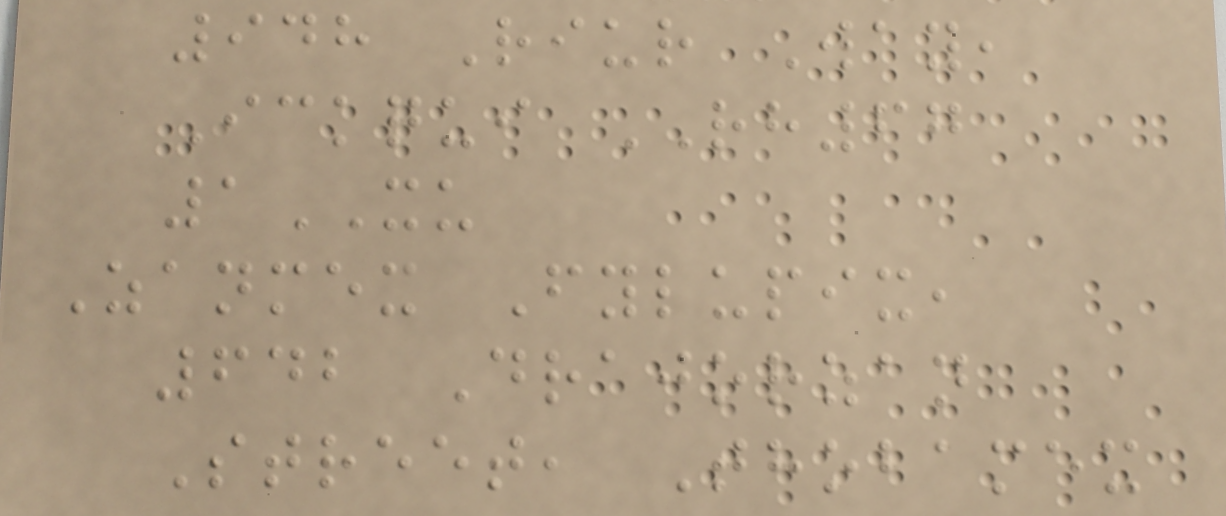948 Riur Way,
Ickqui RH67
1XU
Zanmex Fylupix,
642 Drajorzan
Street, Thobamex
